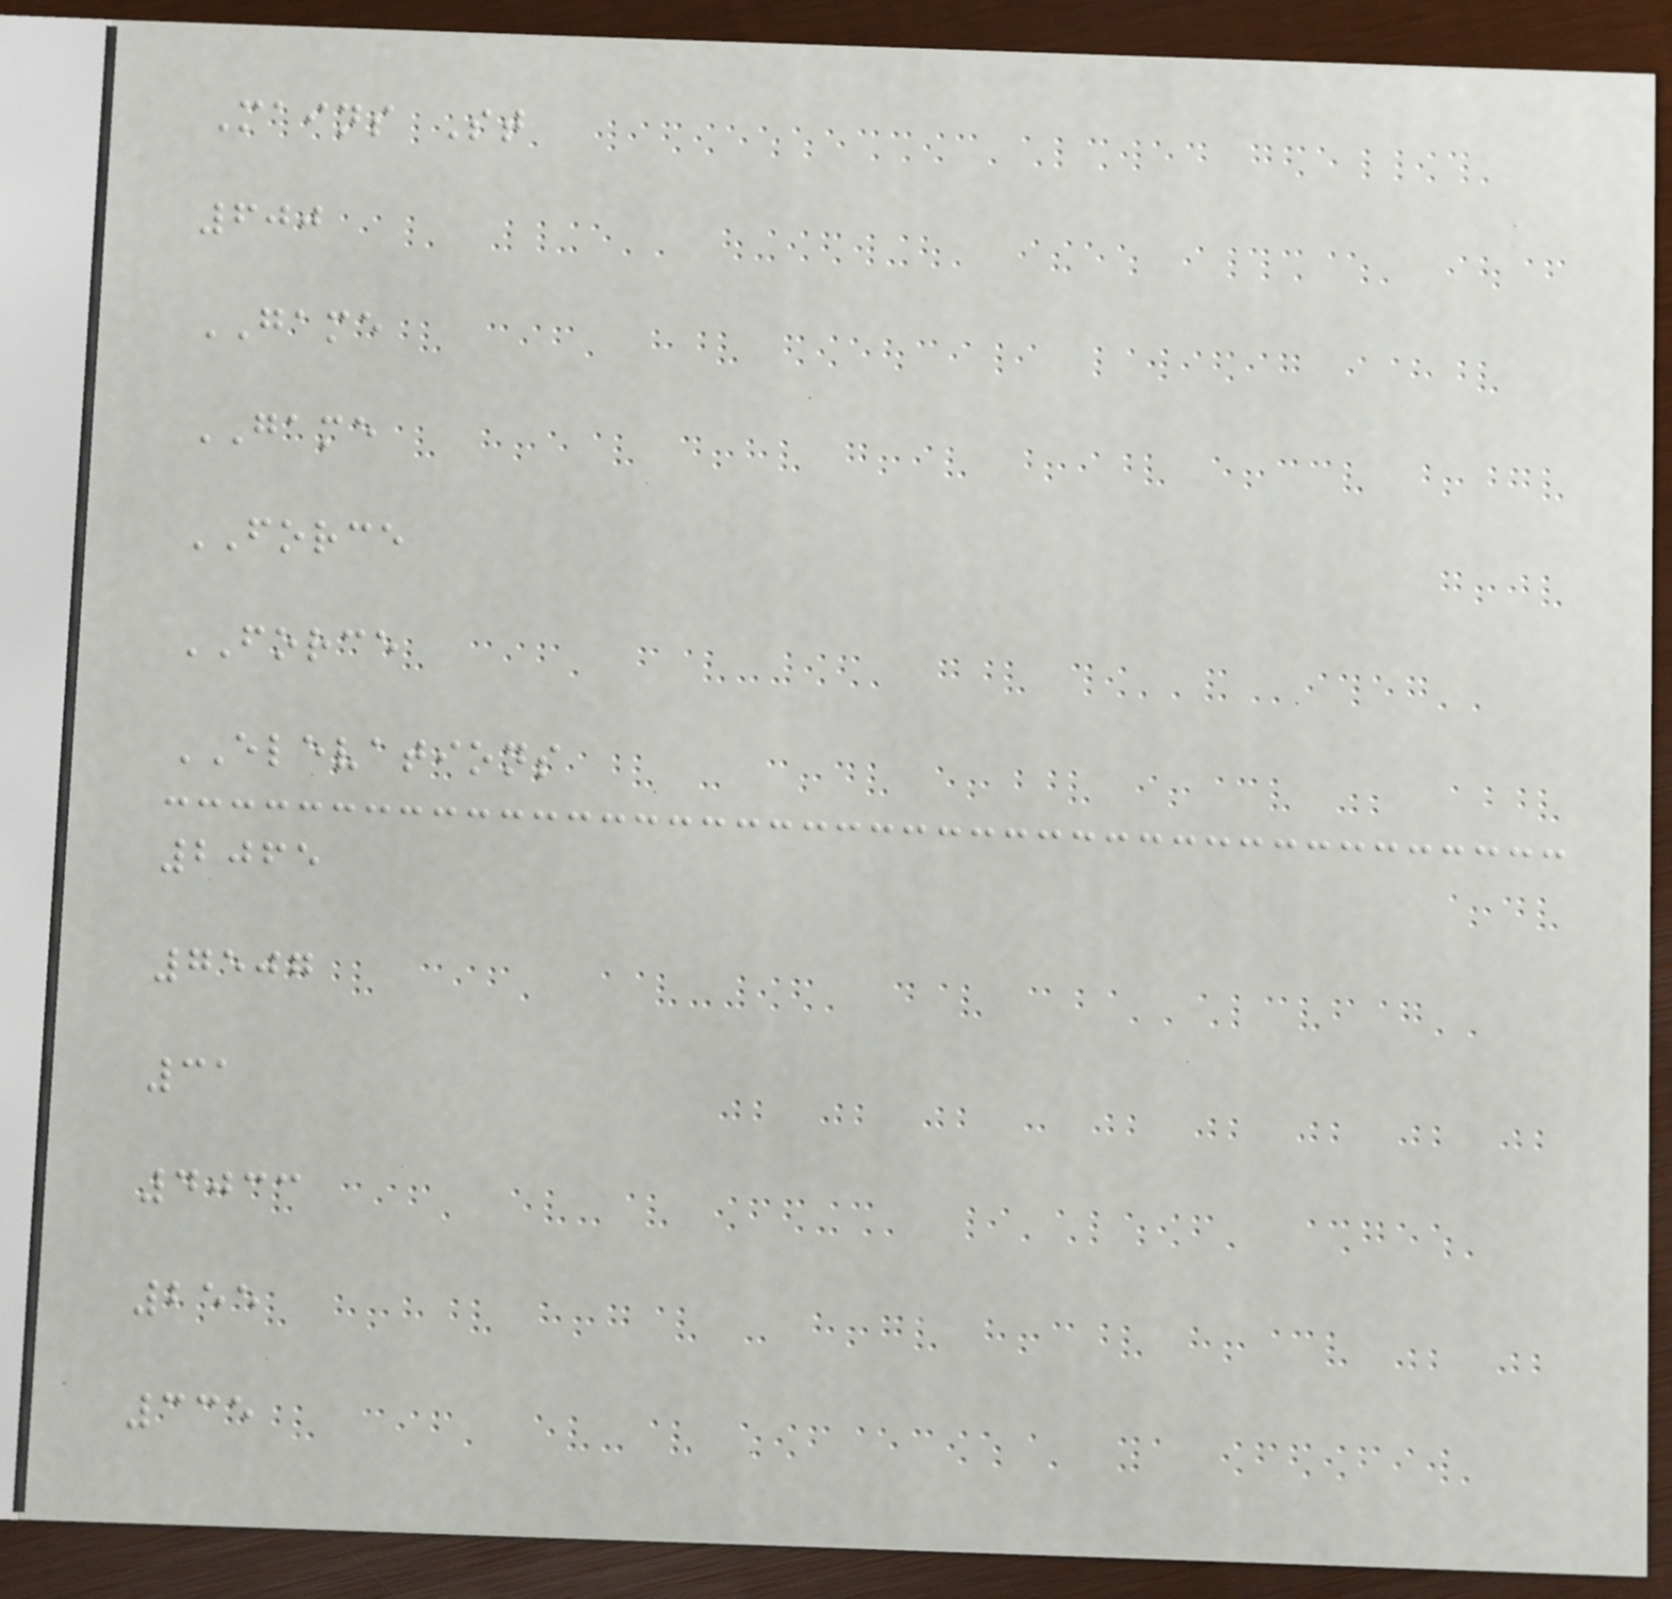Mains St
600
GAME
GAME
FORCE
FORCE
ELEVATIONS
2065
7507
31
4033
255
335
